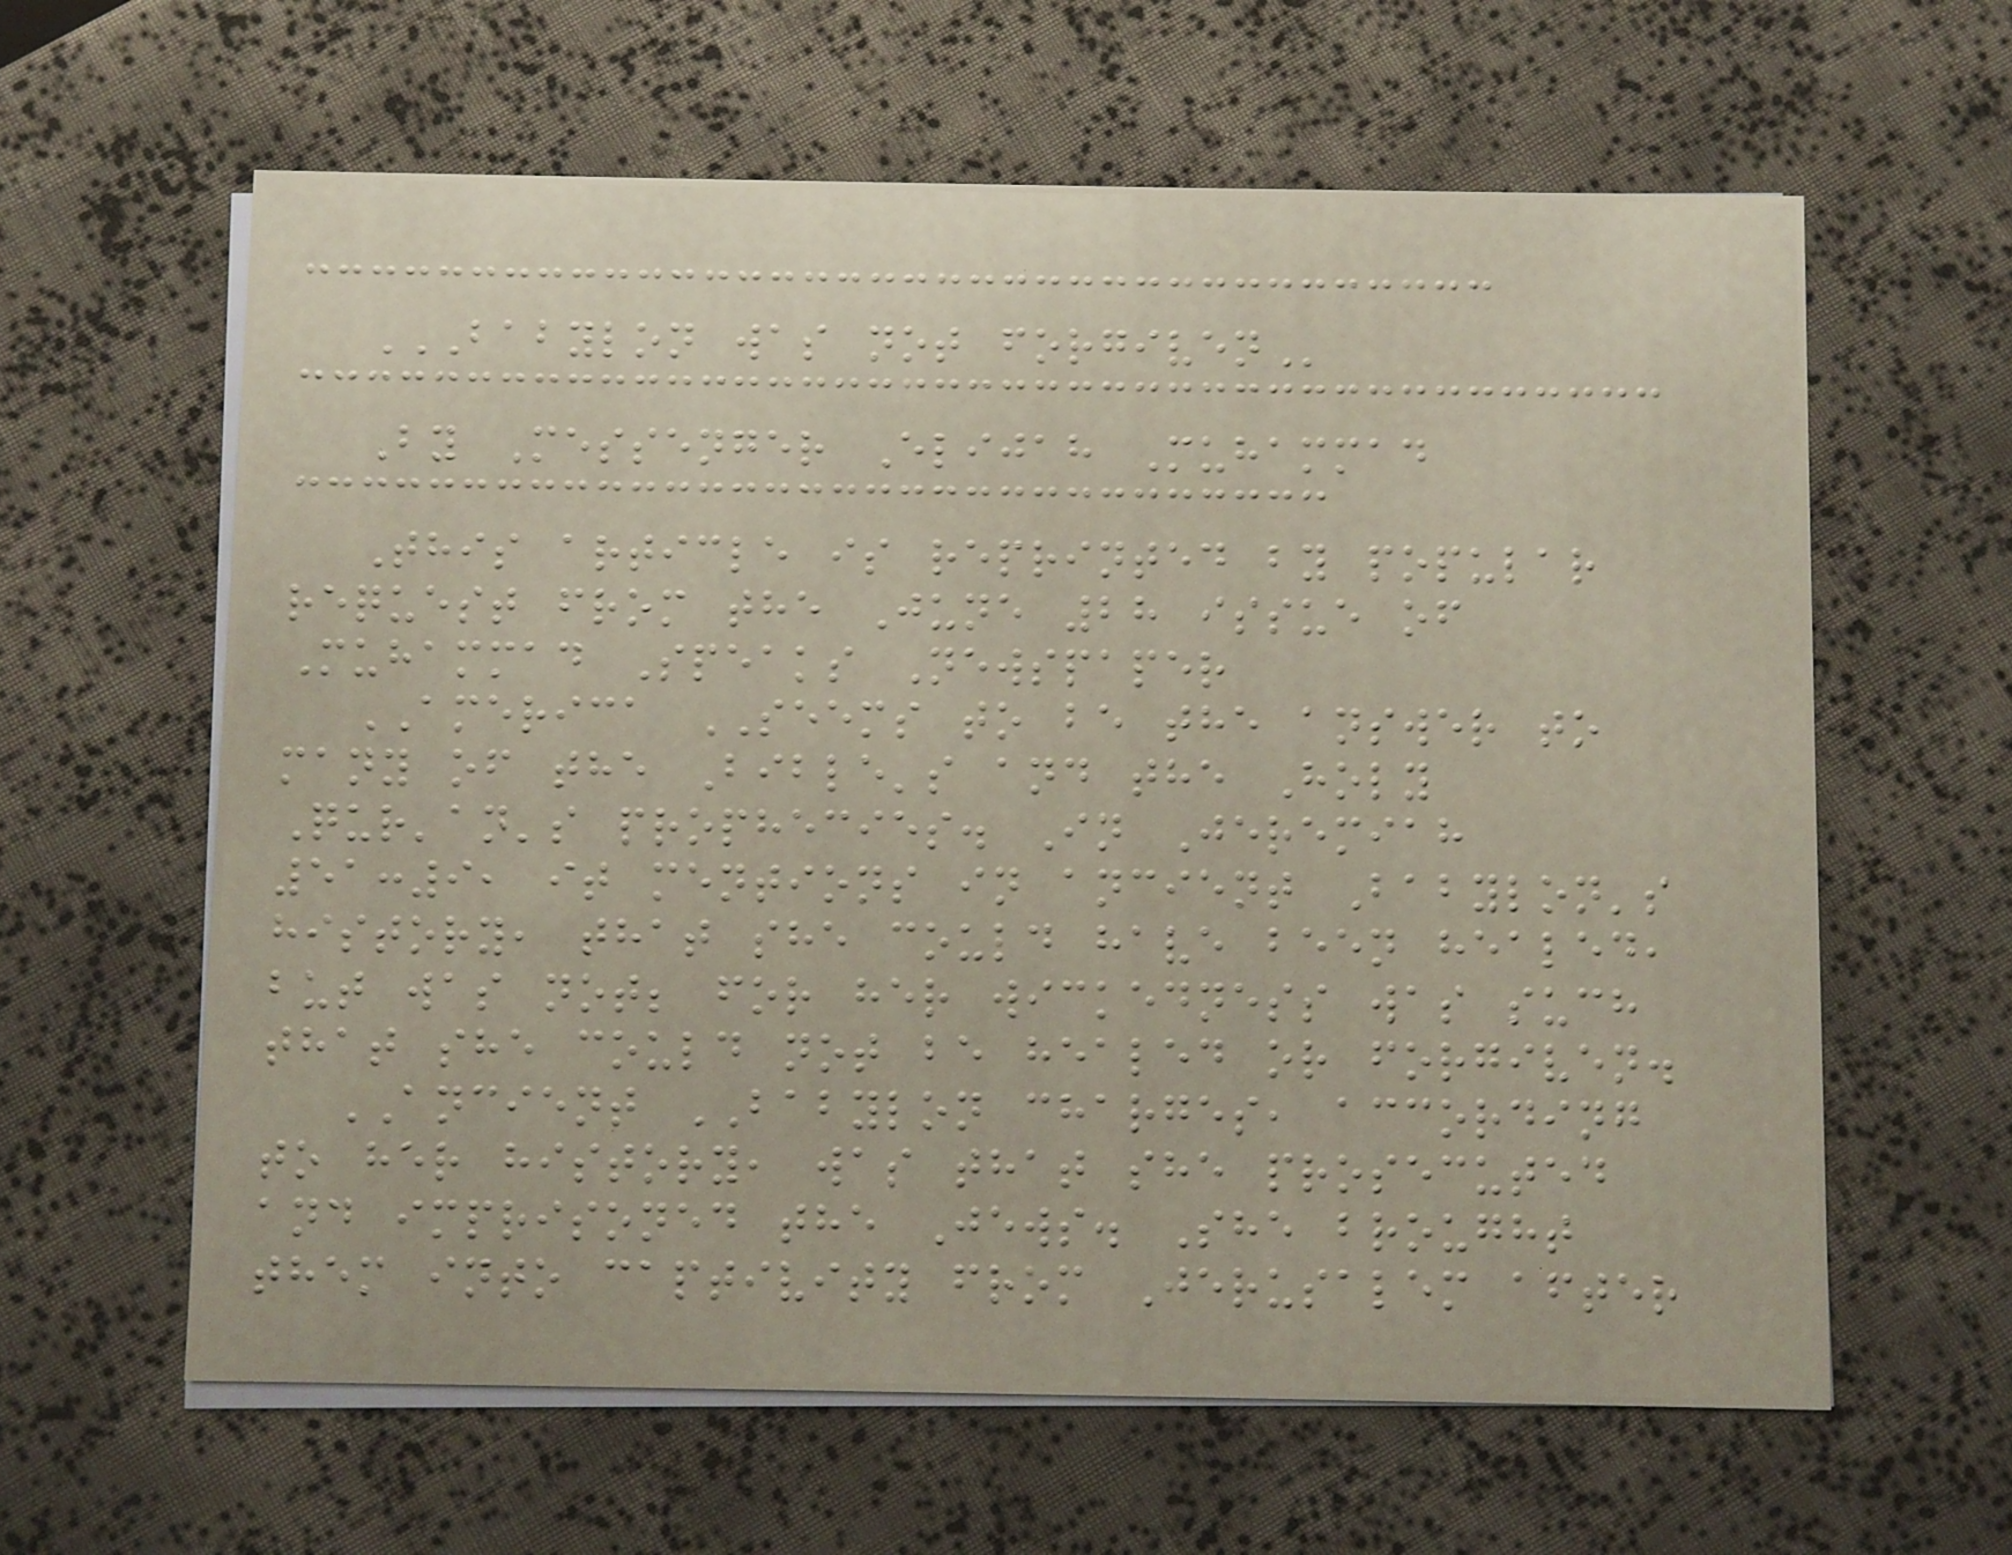BABYLON WAS NOT FORGIVEN
By Messenger Elijah Muhammad
This article is reprinted by popular
request from the June 28 issue of
Muhammad Speaks Newspaper
AMERICA SEEMS to be the answer to
many of the Bible's and the Holy
Qur'an's prophecies. In Jeremiah
51:9, it mentions in ancient Babylon's
history, that she could have been healed,
but was not; for her wickedness was such
that she could not be healed or forgiven.
ANCIENT BABYLON charges, according
to her history, was that she prosecuted
and imprisoned the Jews. She brought
them into captivity from Jerusalem after
